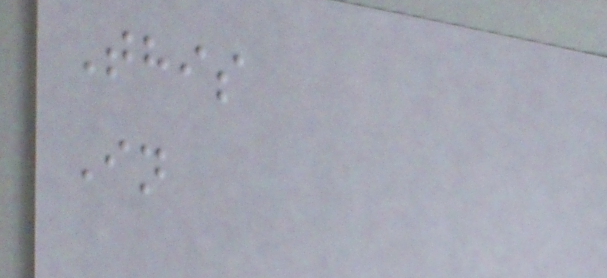This
In
